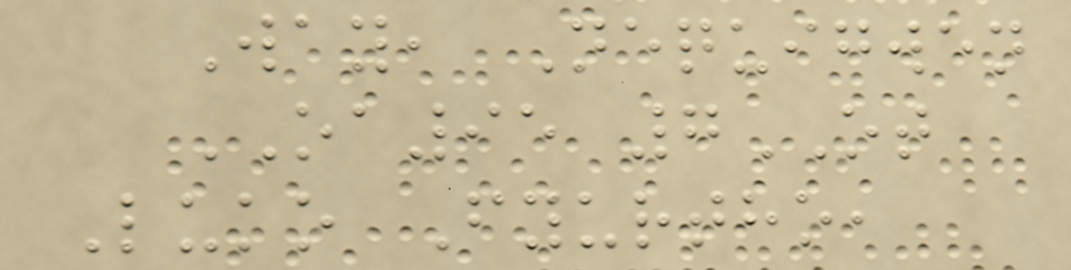Way, Nequigwen
OA95 7OT
Luko Fyurtho,
